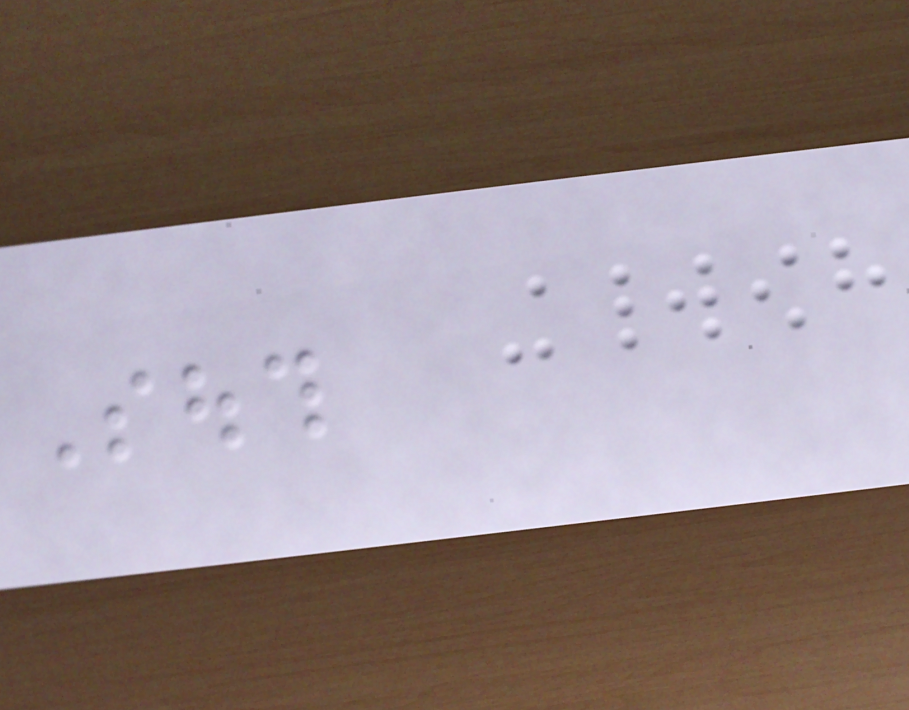South
